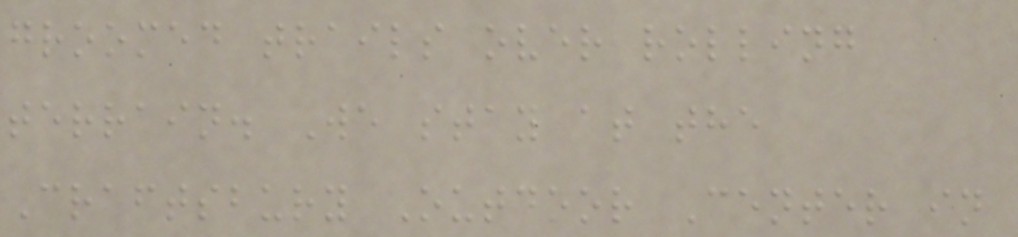groomed trails over rolling
terrain. We stay at the
Craftsbury Outdoor Center in
